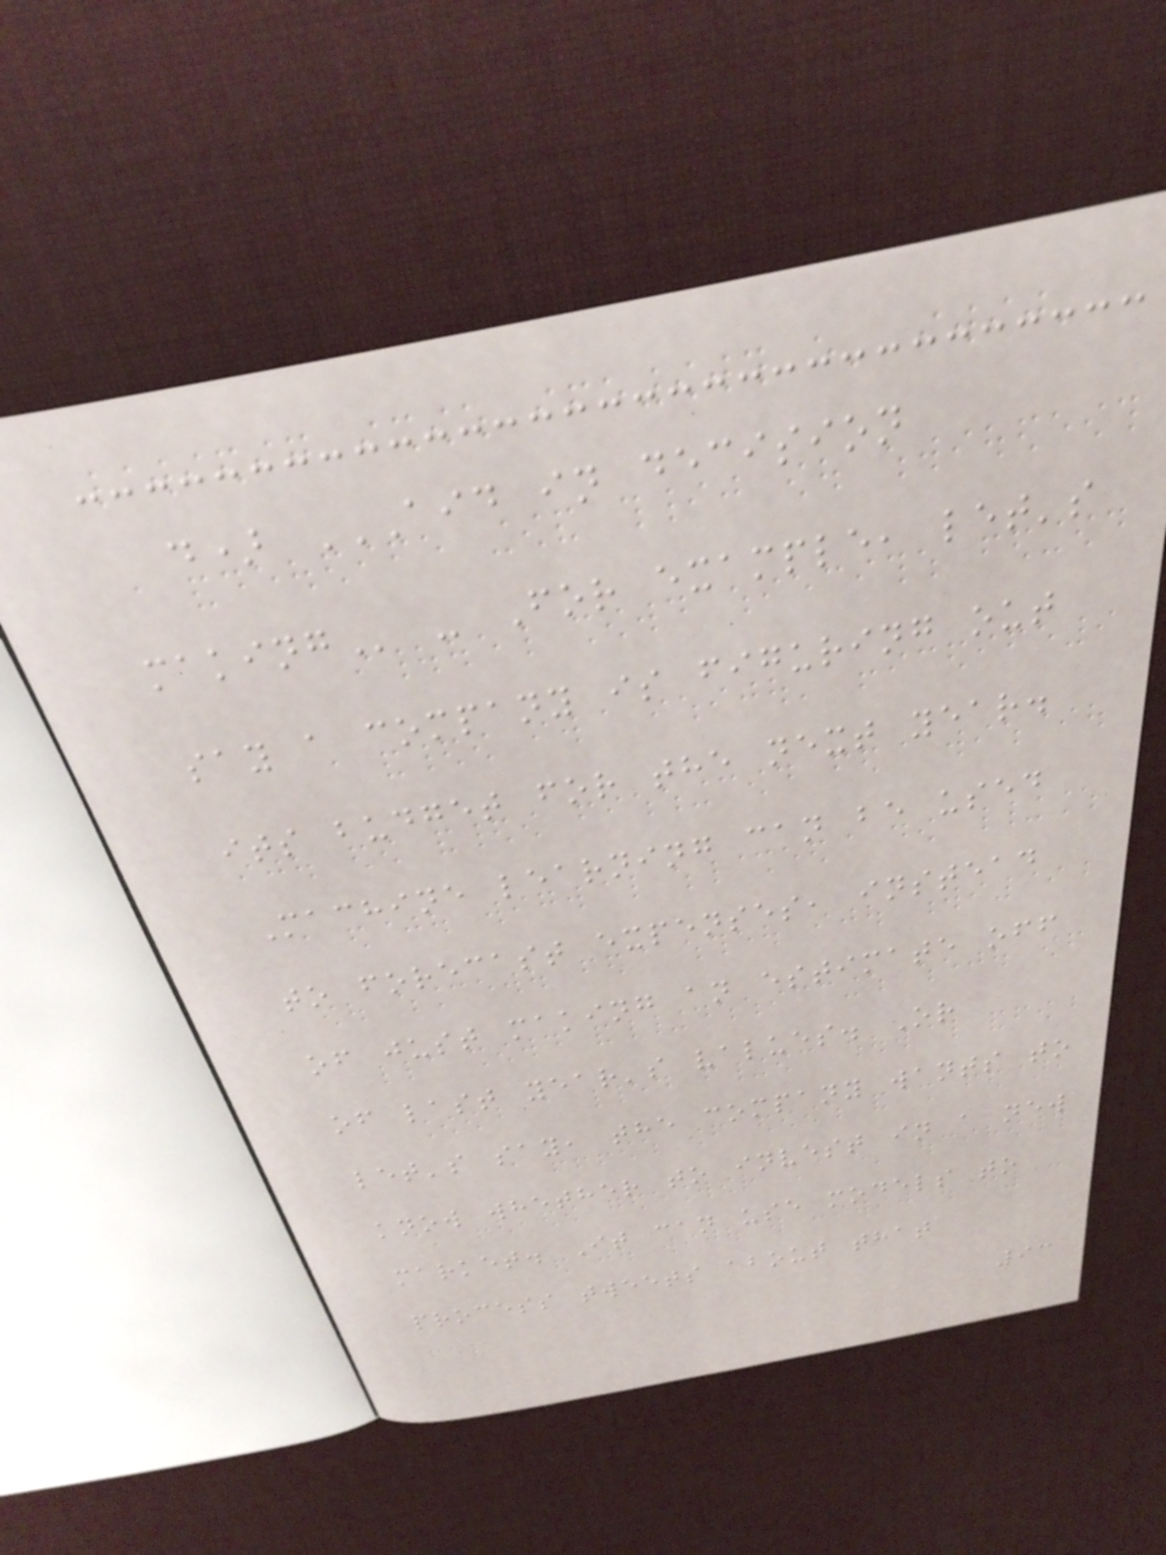d) AID IN DECISION
MAKING - For example, let's
say a company is figuring out
its budget for the next year.
Machine learning can be used
to forecast expenses, instead
of just making an estimate off
of last year's values. Or
let's say, the company wants to
know whether to invest in a new
market. It can use models to
process tweets about that
93
